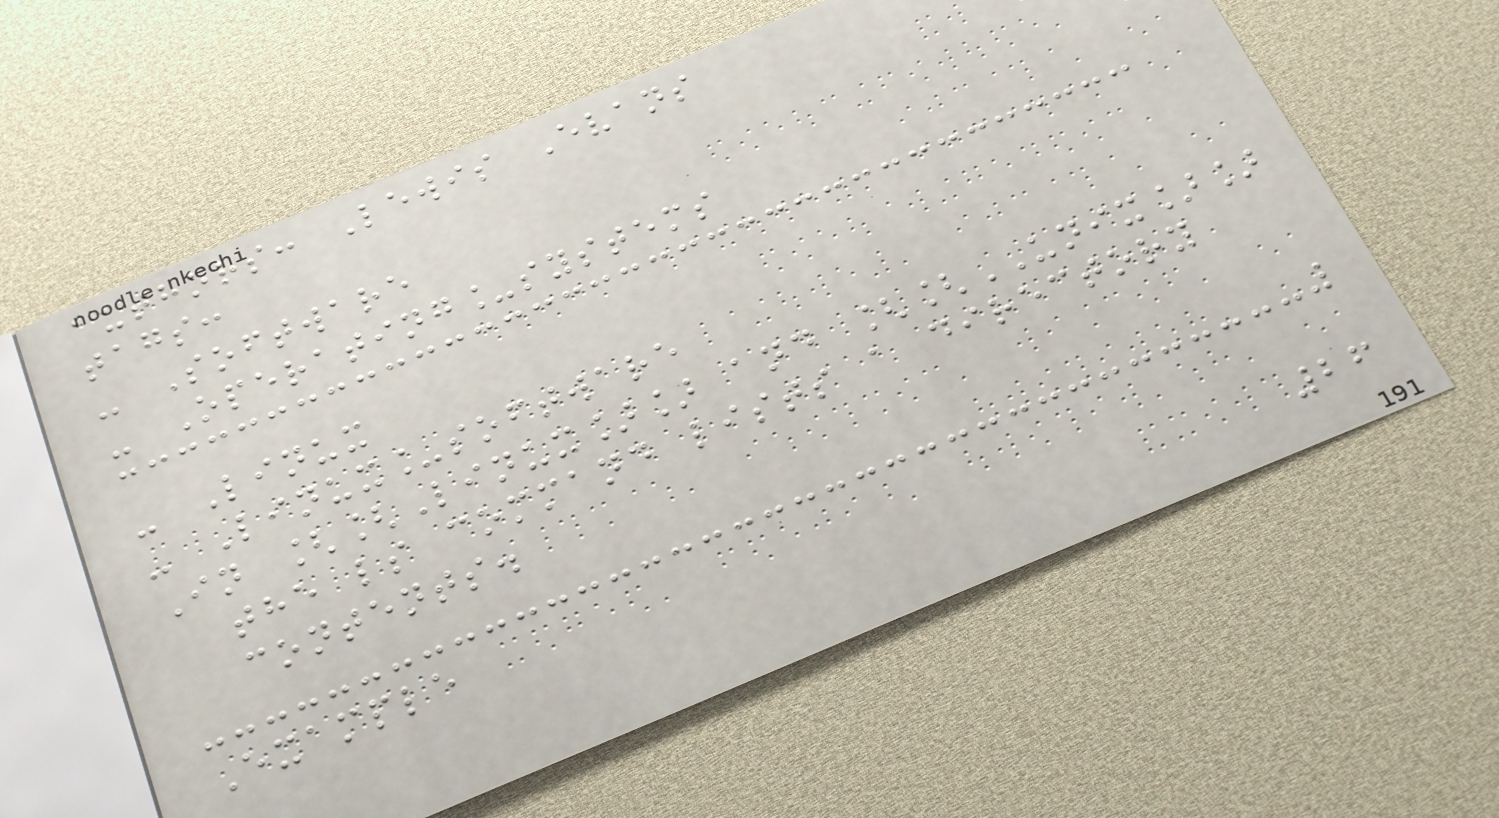authors: Lewis Evans
tags:
- Software
- Operating_systems
- Linux
- Linux_software
In [[Linux]] and [[UNIX]]
the ls command lists a directory
contents.
Example
26
